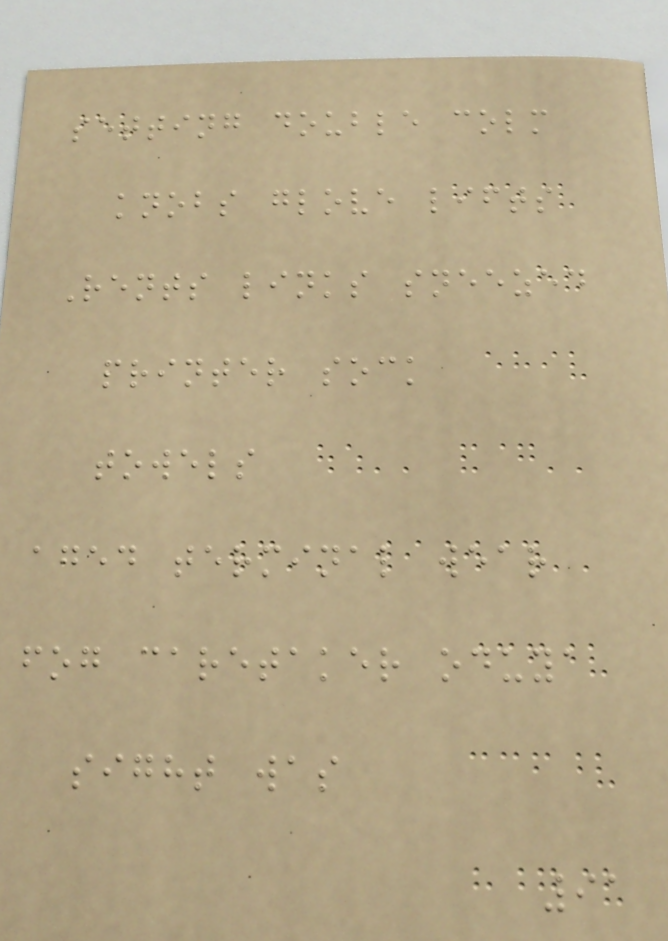setting double colm
knobs glove lifts
Rents links sneezed
printer sock
towels
aged terminal wear
fog caretaker oduya
sight was
91
